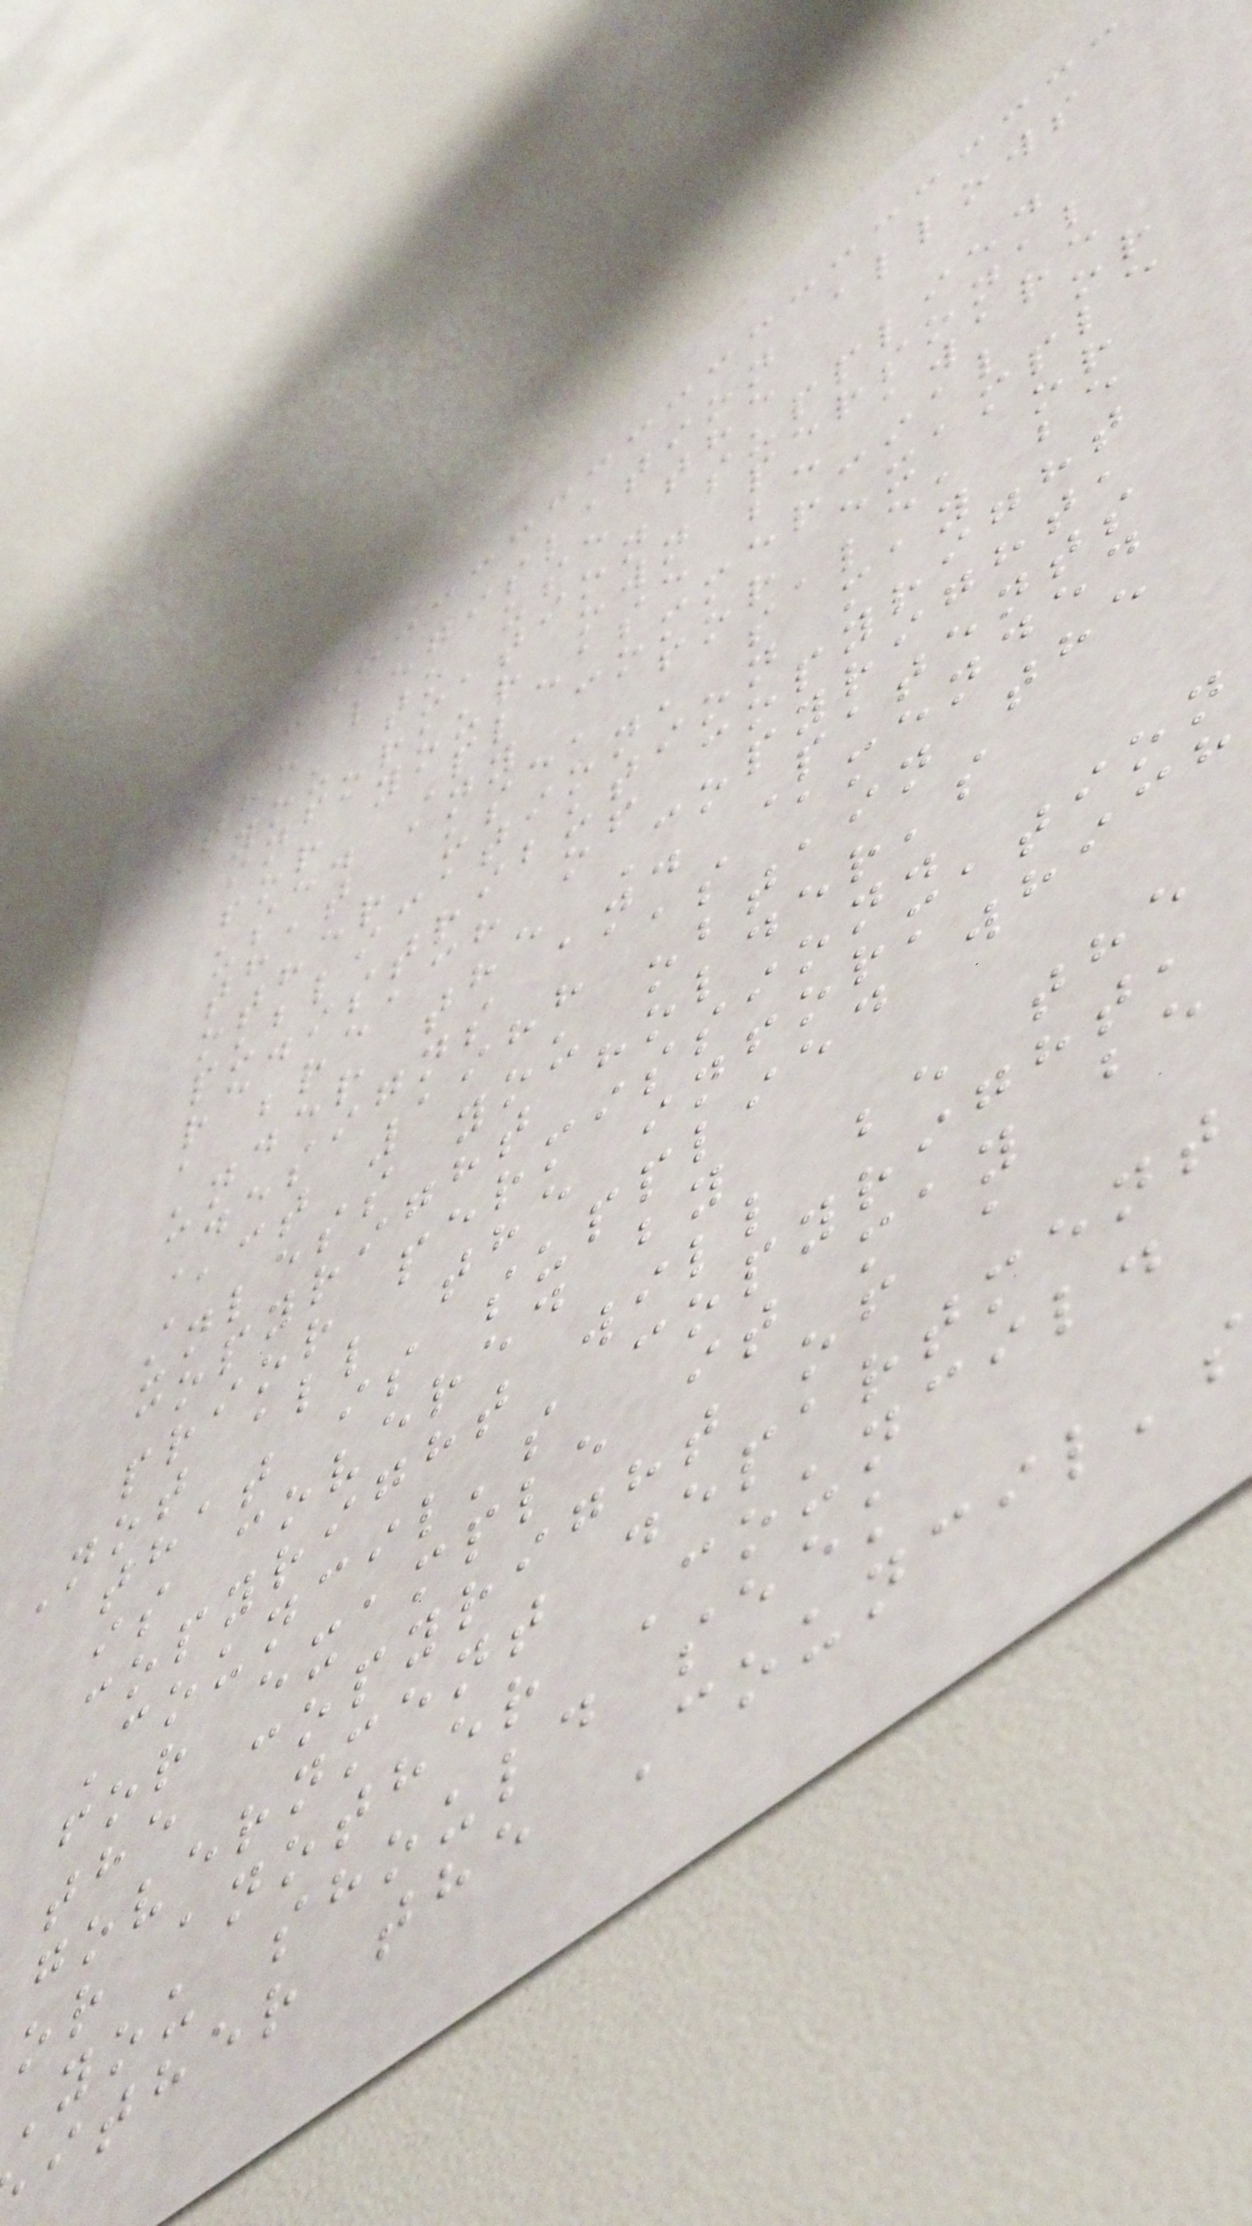The legislation allows
you to use the
information supplied
for your own personal
use. Please be aware
that any commercial or
other use, for example
publication, sale, or
redistribution may be
a breach of copyright
under the Copyright,
Designs and Patents
Act 1988 as amended
unless you obtain the
copyright holder's
prior permission.
Not all the information
that is supplied which
is covered by
copyright will be the
Council's copyright,
for example it may be
the copyright of a
government department
or another Council.
You should seek
ither the Council's
